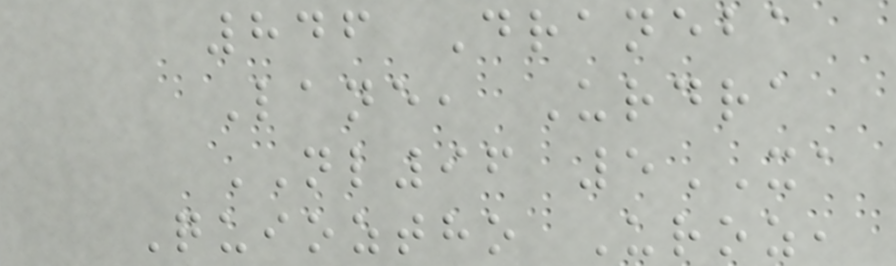846 Draneba
Lane, Urdra
NL96 5XA
Quioztho Uroz,
